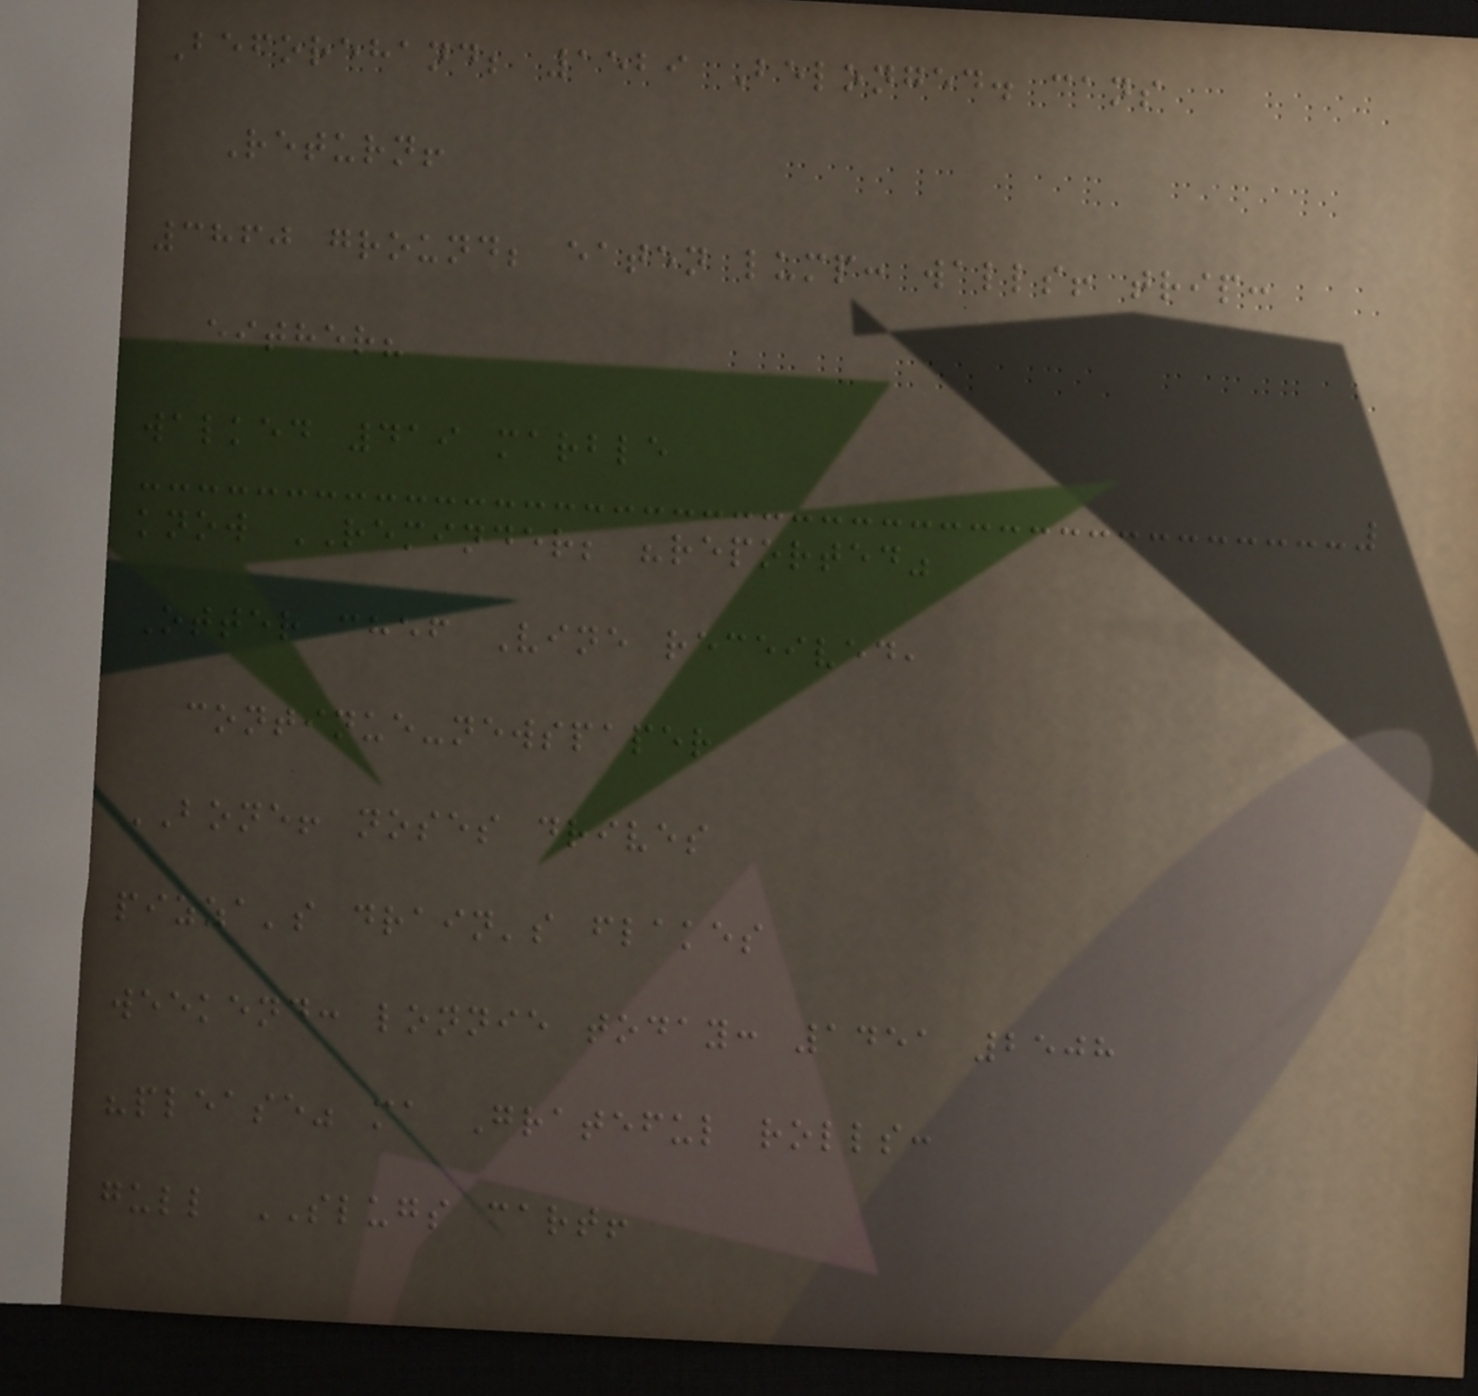Beforehand; 1529 Belonged. cans
Return!
3860 ground; eaten lump: walls! trip:
either?
walked 419 marble
know REMINDER; "reported"
Otter chef Vine received,
continue-newspaper
BONE! noses drives
pizza's drain's flakes
weekend: lonnie today: 1451 2508
"please" ma Grateful rolls:
gull SLUGS cart!
